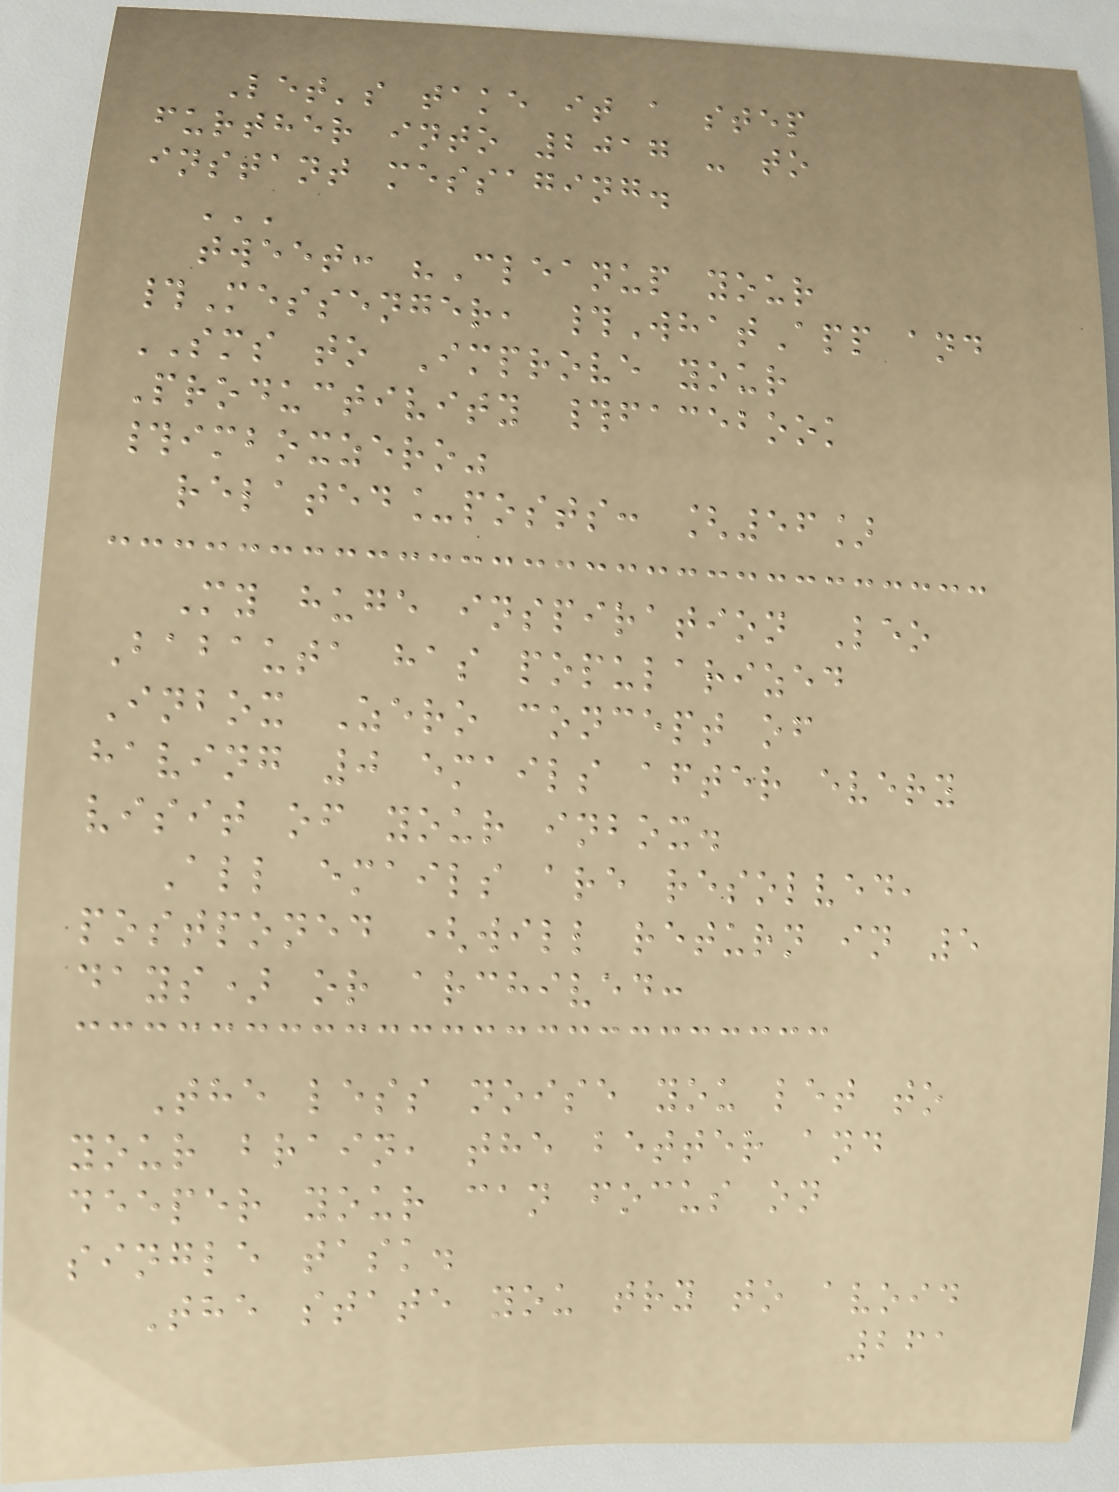Let's take it a step
further into 2017 - to
instant messaging.
'''
tweet: "Cleanup your
#Messenger, #WhatApp and
SMS to Improve your
Productivity #facebook
#imboxzero"
related_posts: [56]
My huge inspiration Leo
Babauta has popularized
Inbox Zero concept of
having 0 emails after every
visit of your inbox.
All emails are resolved,
postponed (will return in 5
days) or archived:
The less noise you let to
your brain, the better and
deeper your can focus on
single task.
The state you try to avoid
261
